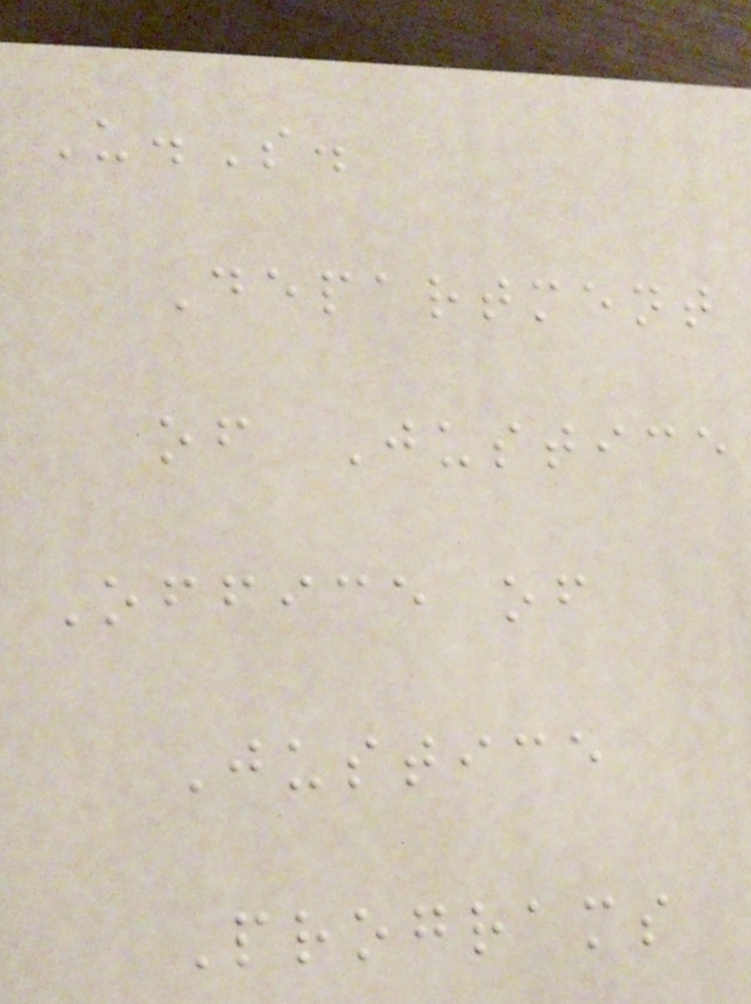U.S.
Department
of Justice
Office of
Justice
Programs
